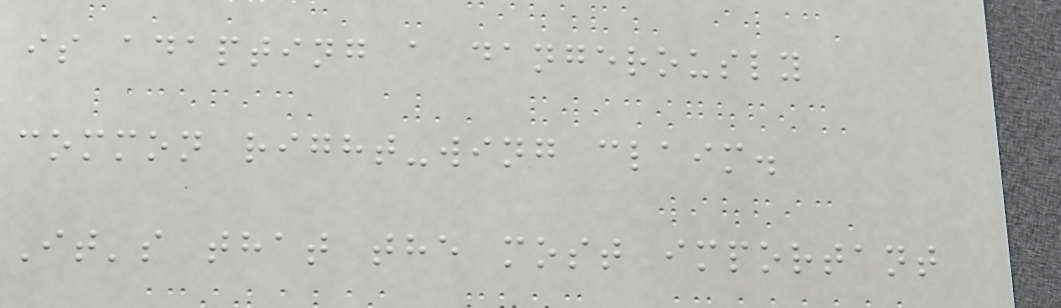is adapting a dangerously
common right-wing claim.
It's that the most important
